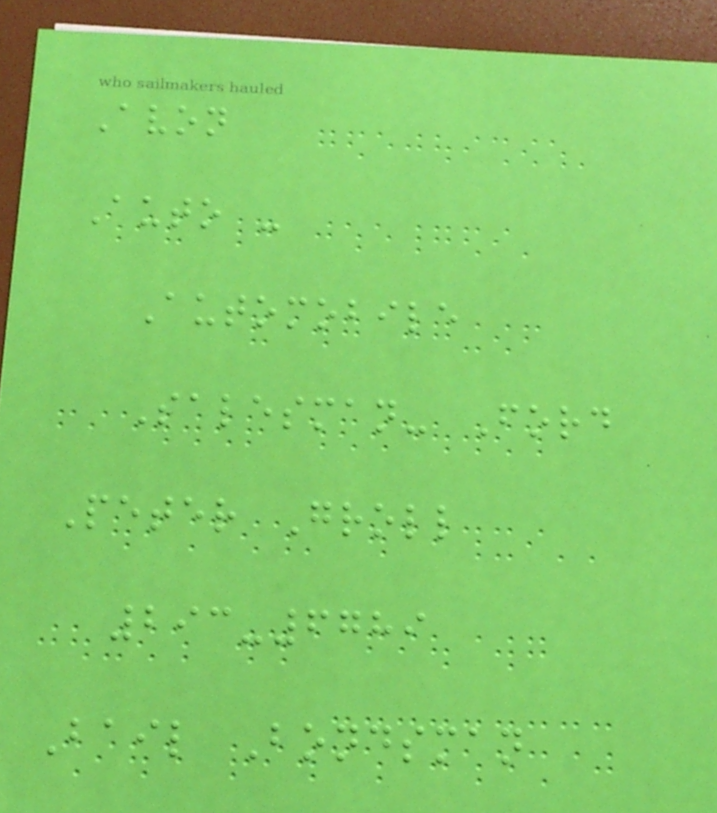Avon
Auto -
Automobile
Salesman- Ford
Peter Groll
293-6789
Bail Bondsman
